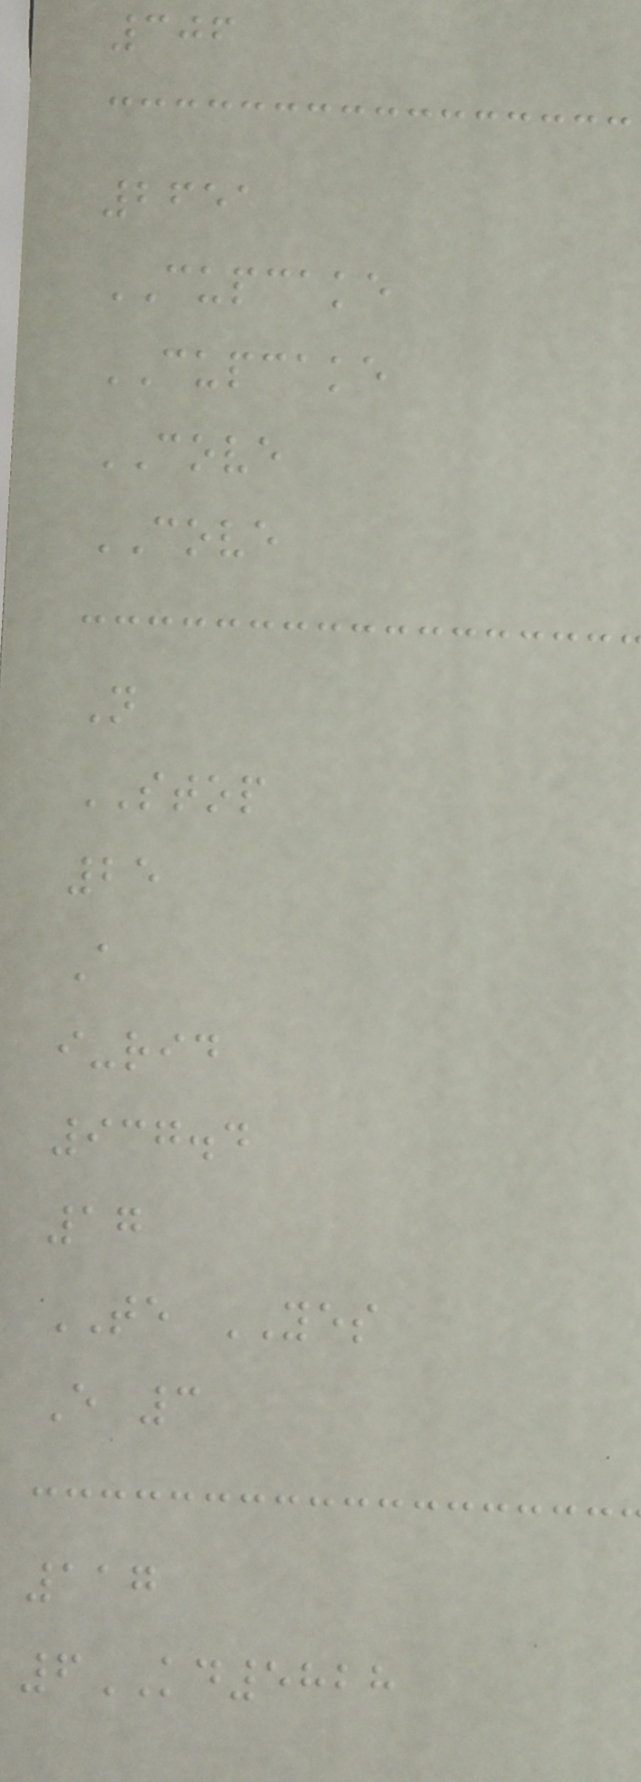306
2651
CUPCAKE
CUPCAKE
COVE
COVE
N
STOP
25
A
i-rid
937.4
17
TE YES
E 3
117
6KD5828
